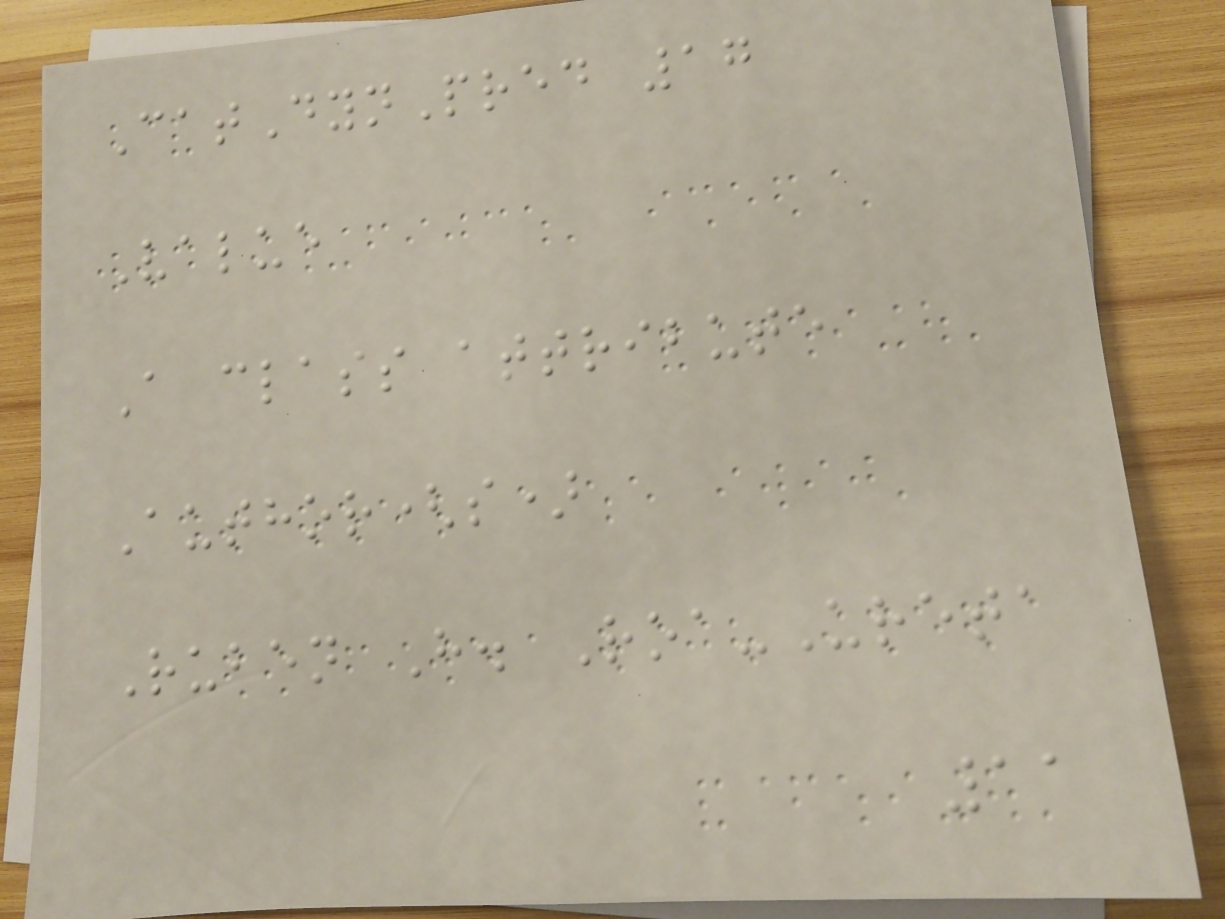CatDynPred 17
Value
A class attribute
Author(s)
Ruben H. Roa-Ureta
11
